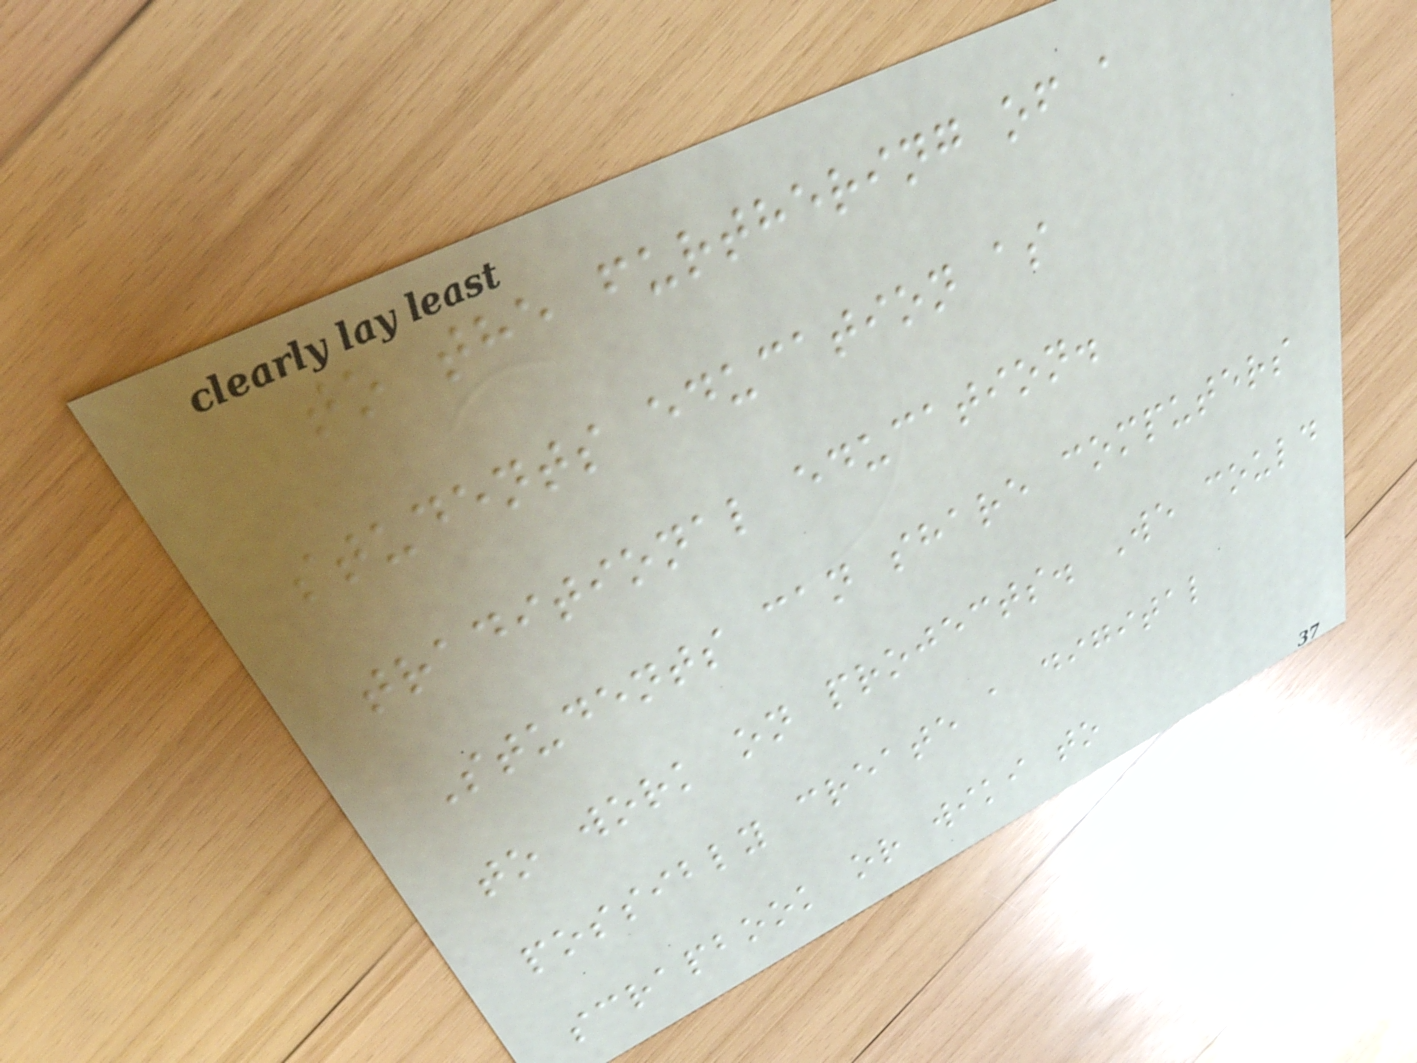to the furthering of a
students education as
traditional education.
Students can share computers
to work on projects. We could
possibly create a digital
scrapbook or wiki to
